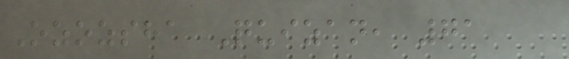Ozozsha Quizan, 71
